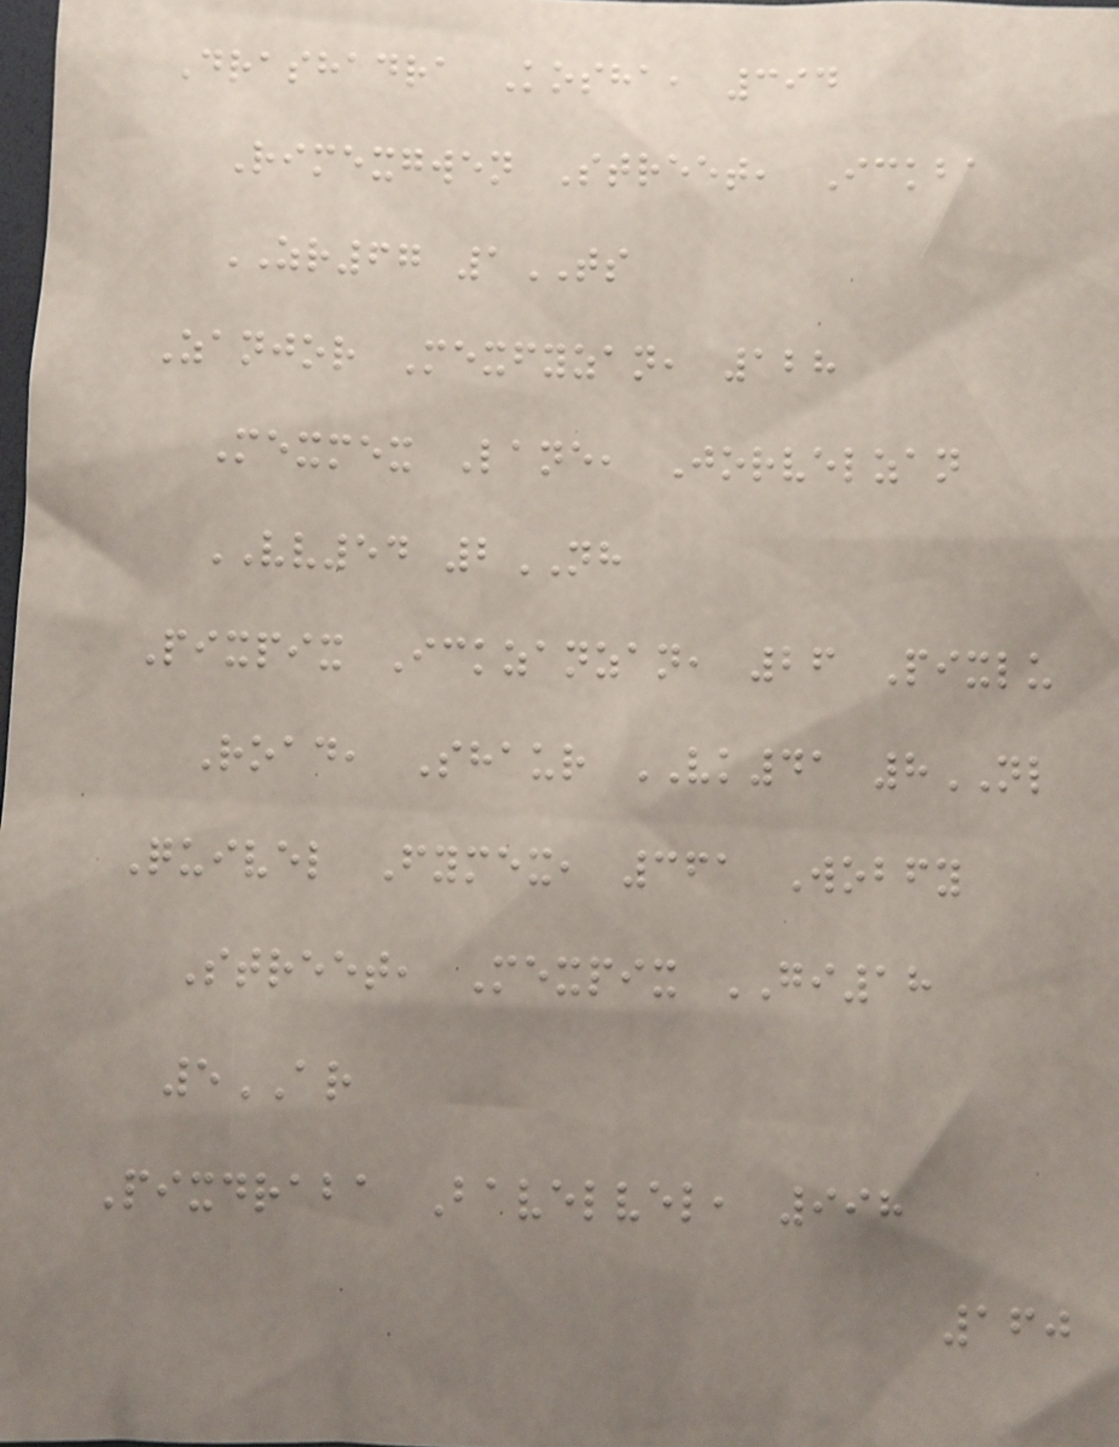Drashadra Kosha, 394
Rimexgwen Street, Ickba
ZR67 1TS
Zanjor Mexfyzan, 128
Mexmex Lane, Jorvelzan
VV54 2NH
Pixpix Ickzanzan, 26 Pixlu
Road, Shaur VK41 8NL
Quivel Fymex, 361 Wobfy
Street, Mexpix GI18
5AR
Pixdraba Bavelvel, 998
160
